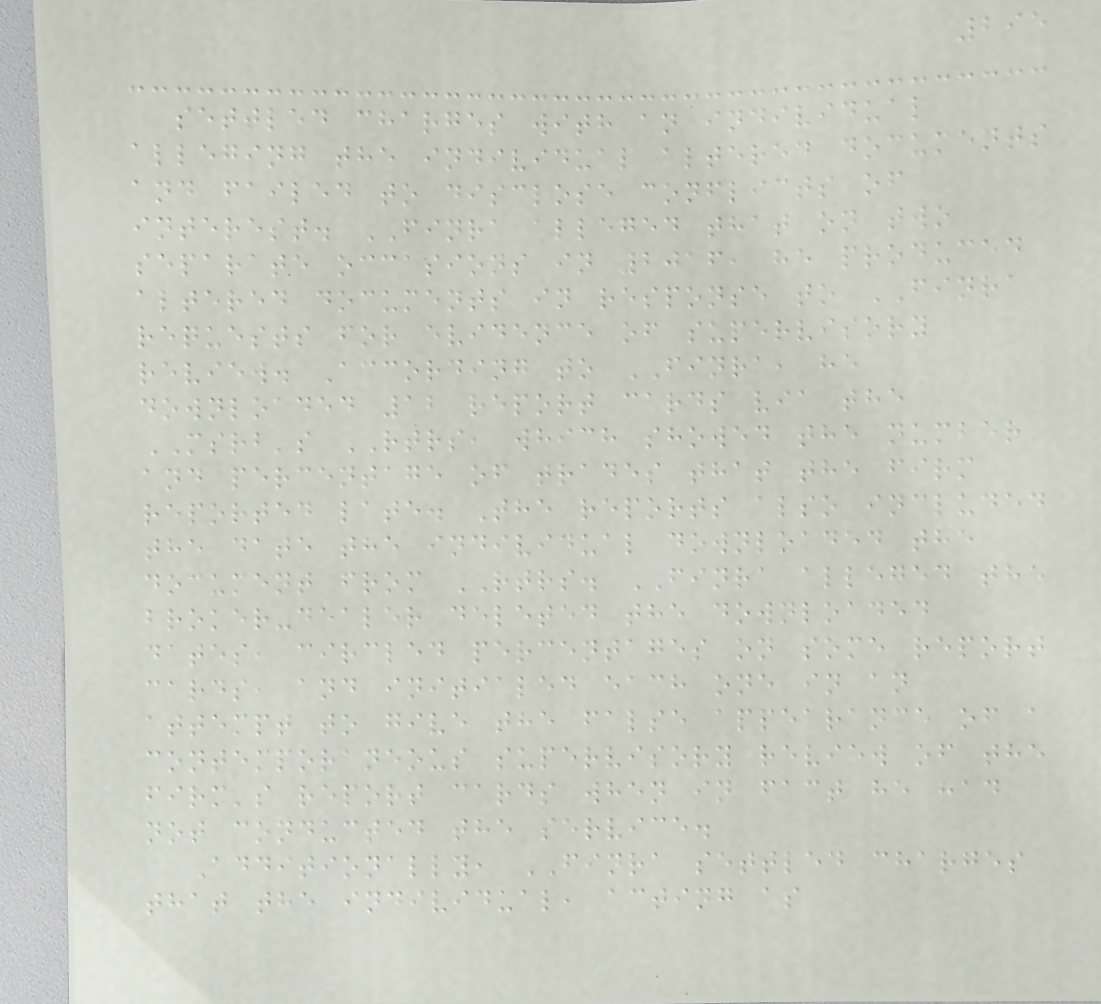295
settled charges with an individual
alleging the individual altered documents
and failed to disclose conflicts of
interest. FINRA alleged that on two
separate occasions in 2016, he produced
altered documents in response to FINRA
requests for evidence of supervisory
review. According to FINRA, he
downloaded 12 report cards via the
MSRB's RTRS, which showed the number
and percentage of trades that the firm
reported late. The reports also included
the date the individual downloaded the
document from RTRS. FINRA alleged the
broker-dealer deleted the downloaded
dates, circled percentages on some report
cards, and initialed each one in an
attempt to give the false appearance of a
contemporaneous supervisory review of the
firm's report cards when in fact he had
not conducted the service.
Additionally, FINRA settled charges
that the individual, acting as
